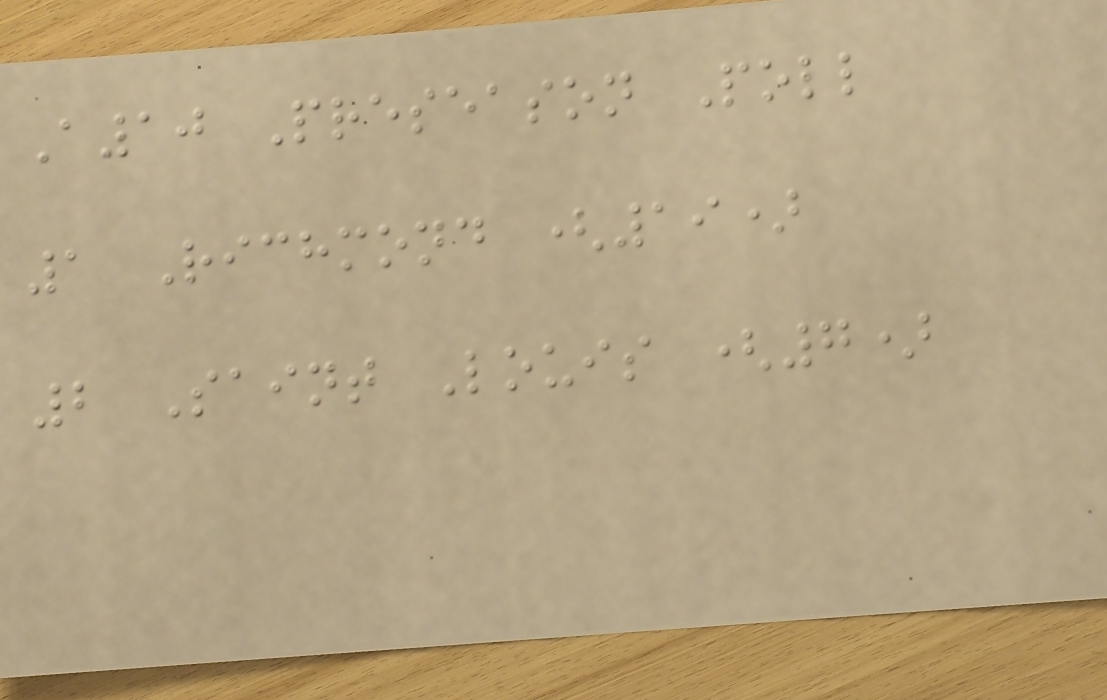A10 Preseason Poll
1 Richmond (19)
2 Saint Louis (7)
